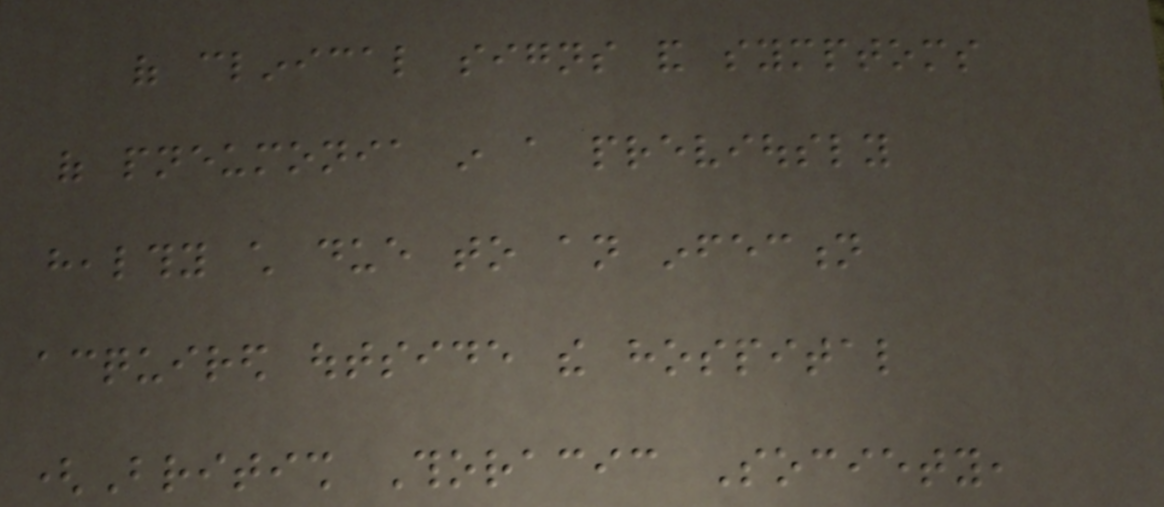of clinical signs and symptoms
of pneumonia in a previously
healthy child due to an infection
acquired outside the hospital
(British Thoracic Society,
